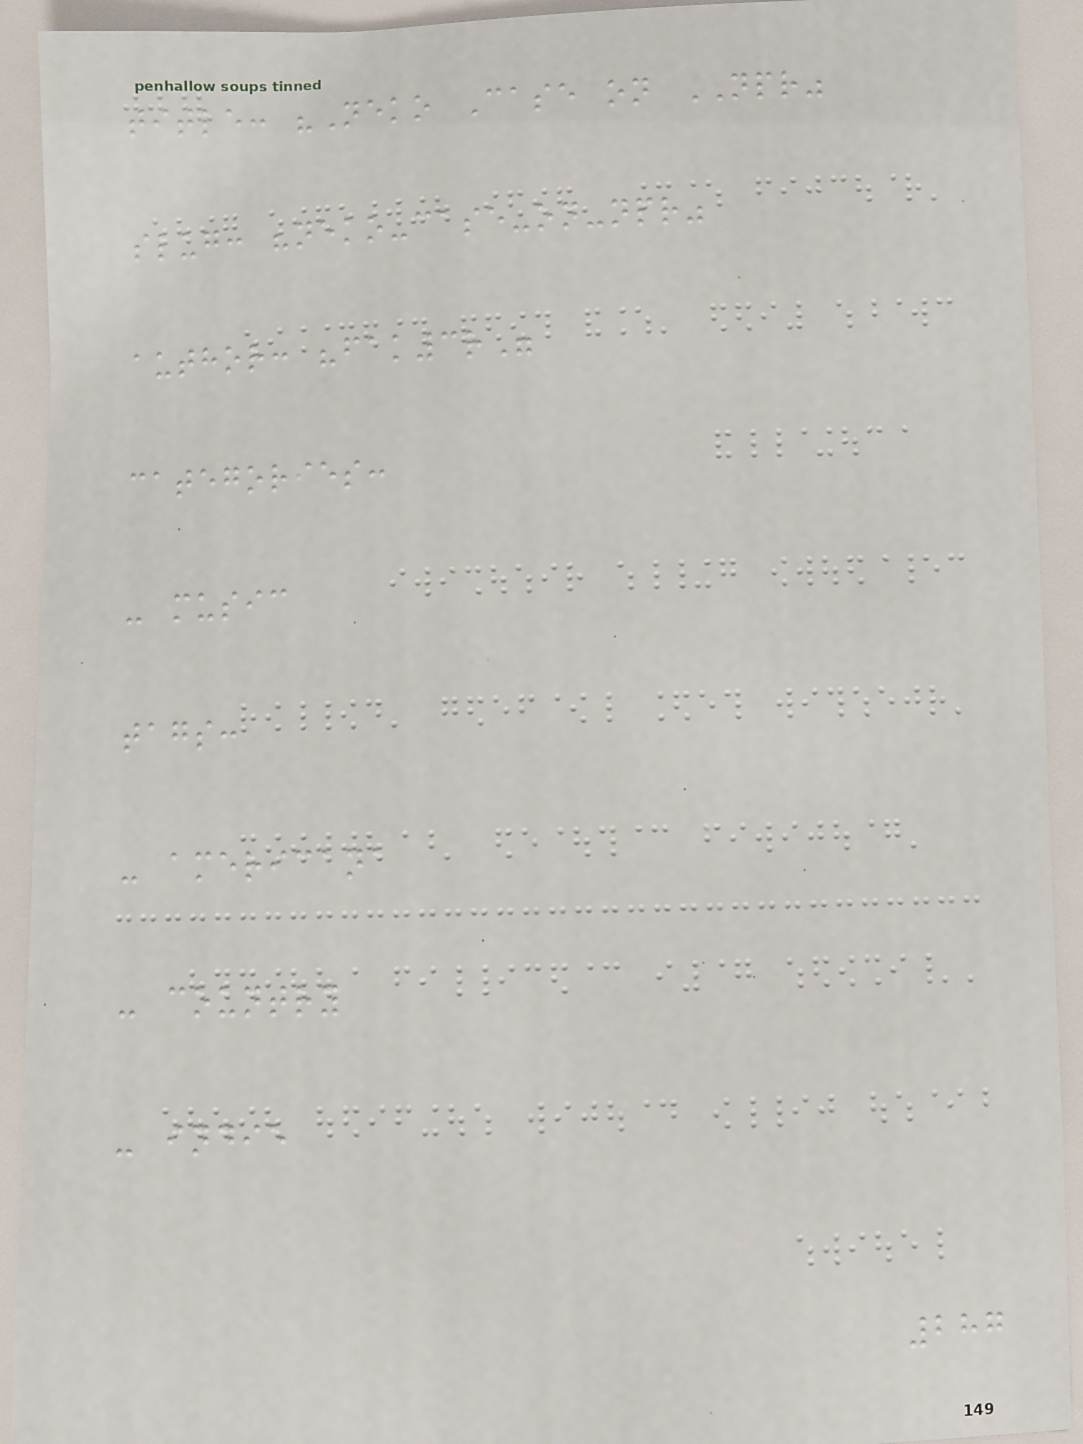title: "Neko Case on NPR"
slug: "neko-case-on-npr"
author: "fak3r"
categories:
- music
tags:
- americana
- country
- indie
287
